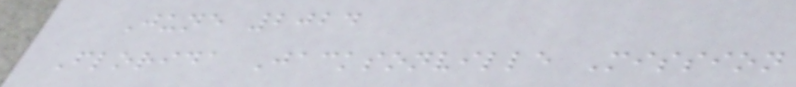June 2024
Florida Jacksonville Mission
